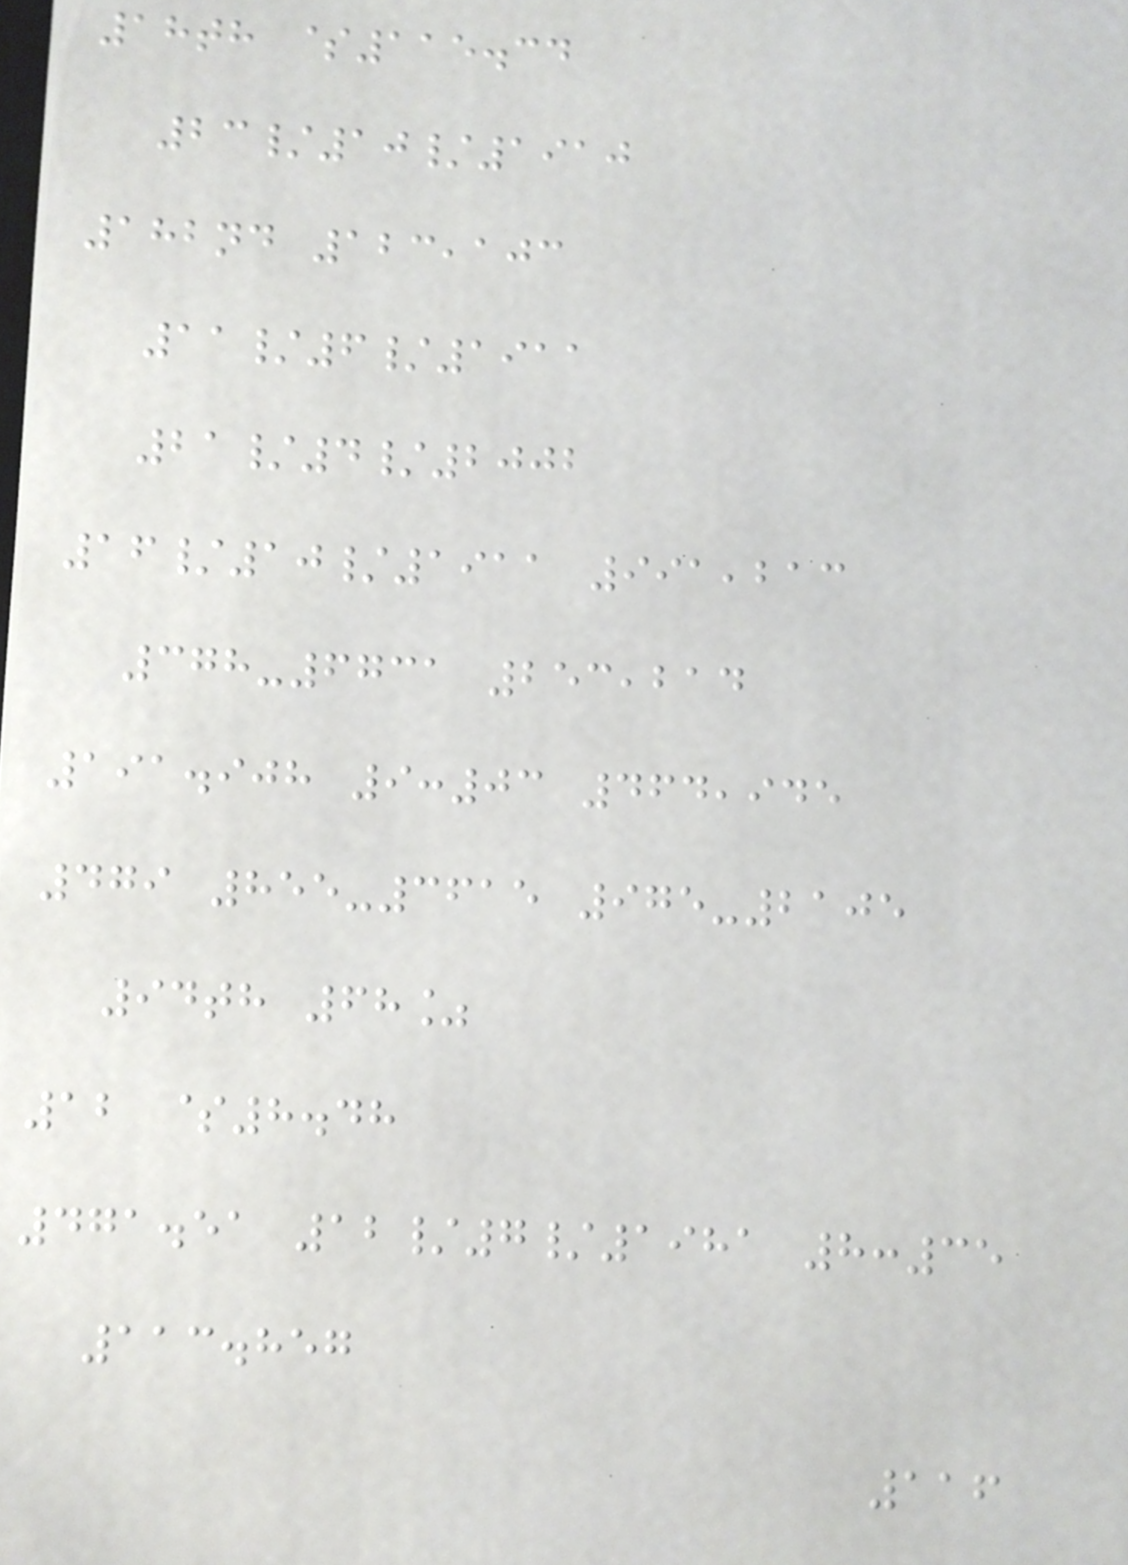18th $115.34
23/10/1910
182nd 123,103
11/6/1911
21/4/2002
16/10/1911 991,213
378-6731 253,214
191.908 9:03 464,945
479 855-3615 975-2105
94th 68%
12 $8.48
471.51 12/7/1981 8:35
113.857
116
